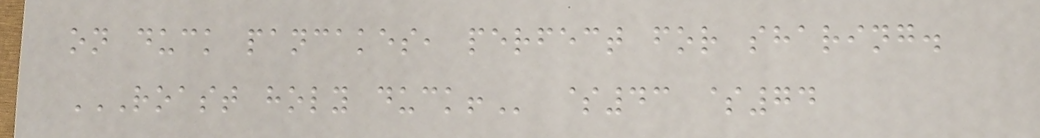on duck pancakes, perfect for sharing.
ROAST HOLY DUCK! $43 $74
